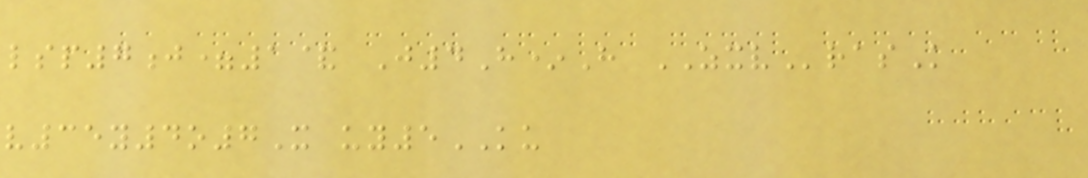lsp7j=1& J4H*H ZXVrasK
v35y4o7X uy5KU
